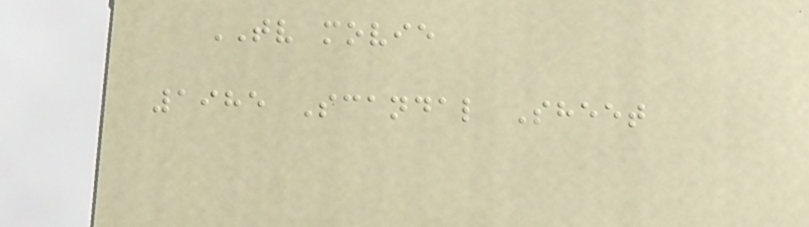TV movie
1985 Scandal Sheet
